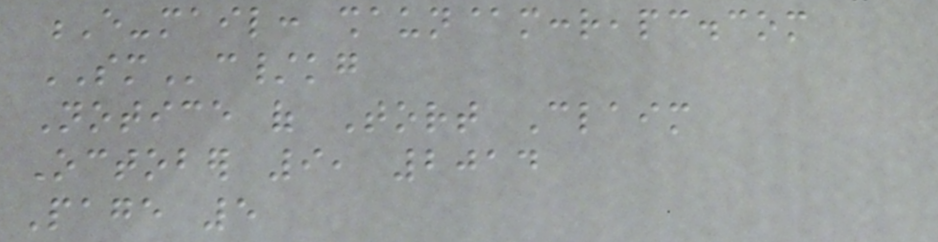E-mail: shaun@mccreapc.com
SMc/kg
Notice of Tort Claim
October 9, 2014
Page 5
